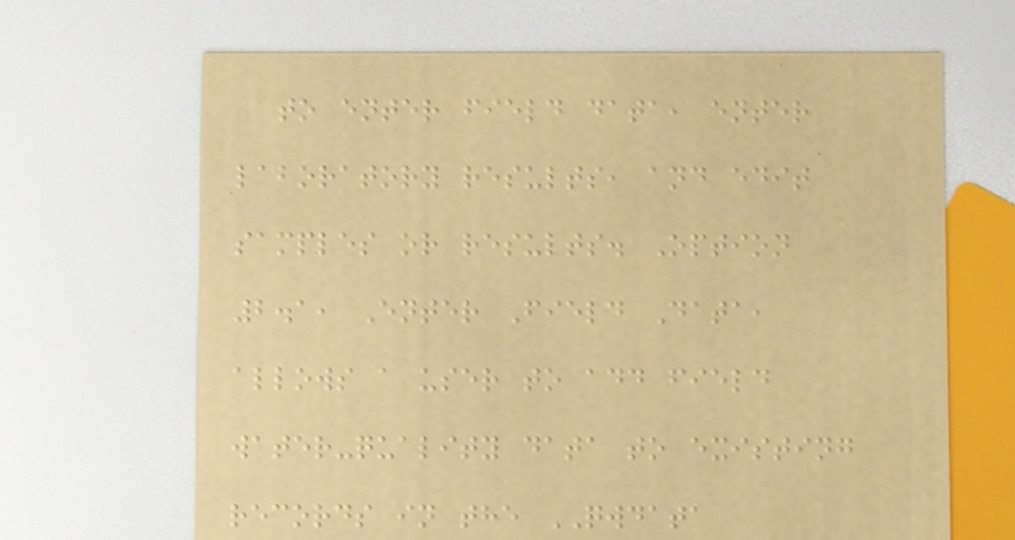to enter field data, enter
laboratory results, and edit
samples or results. Option
2.1, Enter Field Data,
allows a user to add field
water-quality data to existing
records in the QWDATA
